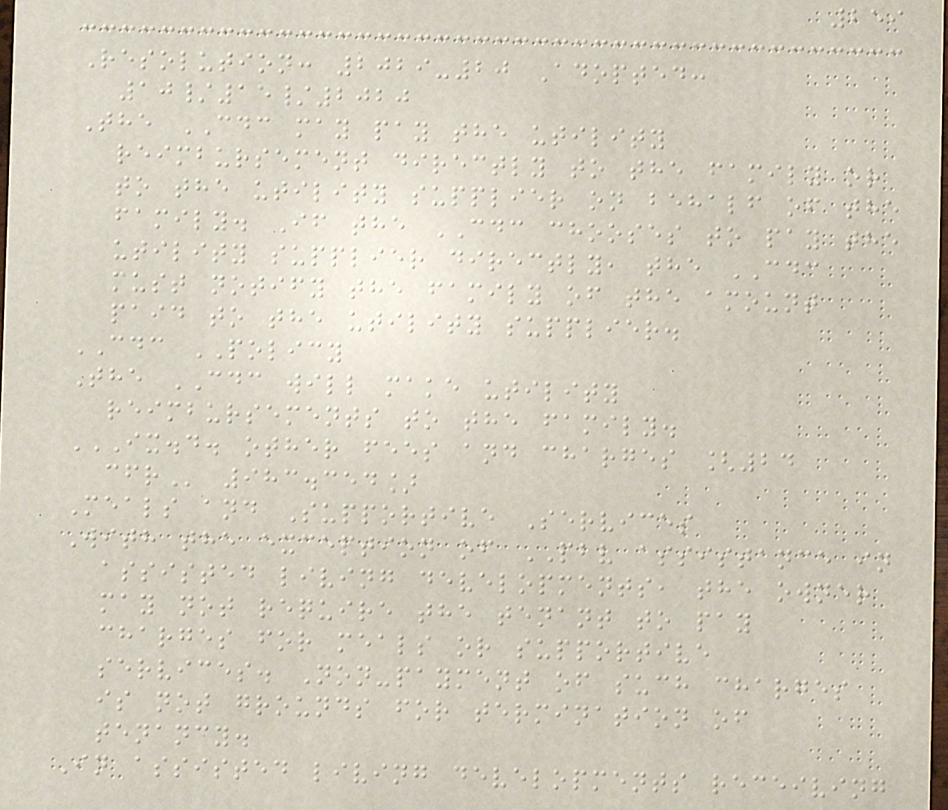259
Resolution: 2029-20 Adopted:
10/15/2020
The CDC may pay the utility
reimbursement directly to the family or
to the utility supplier on behalf of the
family. If the CDC chooses to pay the
utility supplier directly, the CDC
must notify the family of the amount
paid to the utility supplier.
CDC POLICY
The CDC will make utility
reimbursements to the family.
IX.D. OTHER FEES AND CHARGES [24
CFR 983.354]
Meals and Supportive Services
With the exception of PBV assistance in
assisted living developments, the owner
may not require the tenant to pay
charges for meals or supportive
services. Non-payment of such charges
is not grounds for termination of
tenancy.
In assisted living developments receiving
